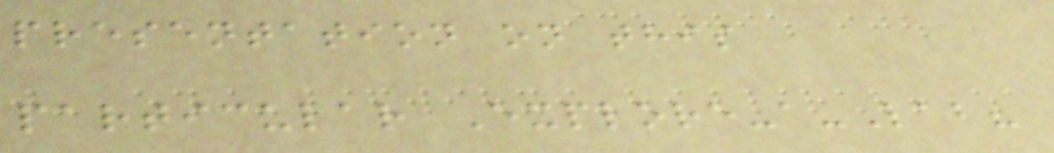presentation on this
particular Explore-a-Lab?
